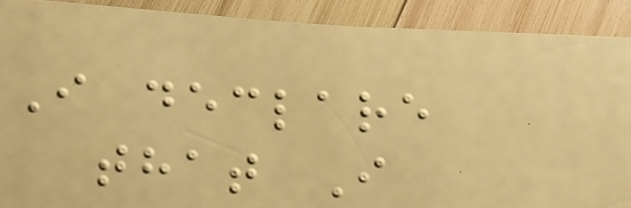I declare
that I
